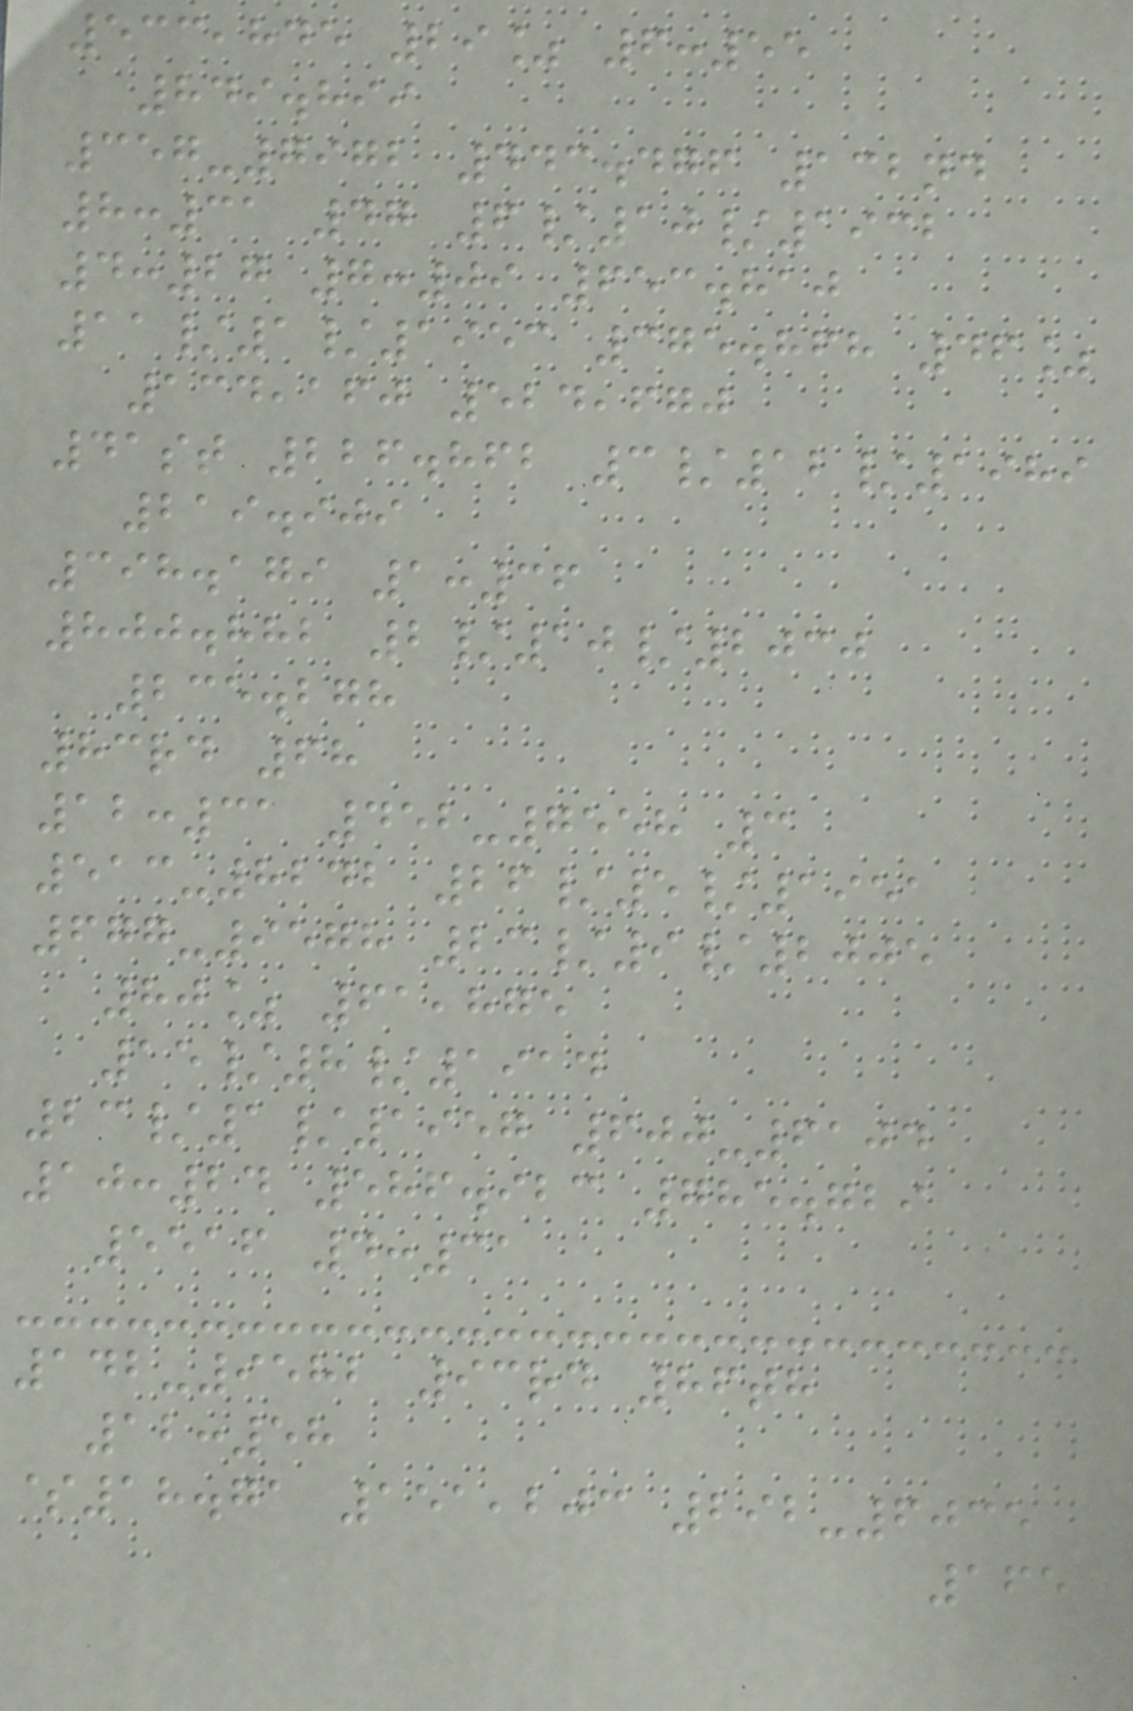533,845 29% 6:55
849.899
357-7972 443.476 132nd
8:31 47 6/10/1932
4:27 7:09 653.810
11/1/1953 375.868 46%
134,160 524,670
41st 226.862 3/12/1989
219.909
398.179 1:36
800.882 2/10/2030
235.278
83rd 68
12:31 452-7558 3
513-8242 26/5/1951
677-9578 23/9/2005
80% 61,875
15/8/1914
23/1/1957 600-6104
10:24 586.923 785.729
5516 4:31
142-9582 93rd 86th
12:58
$18.71 151,203 292-6035
165
